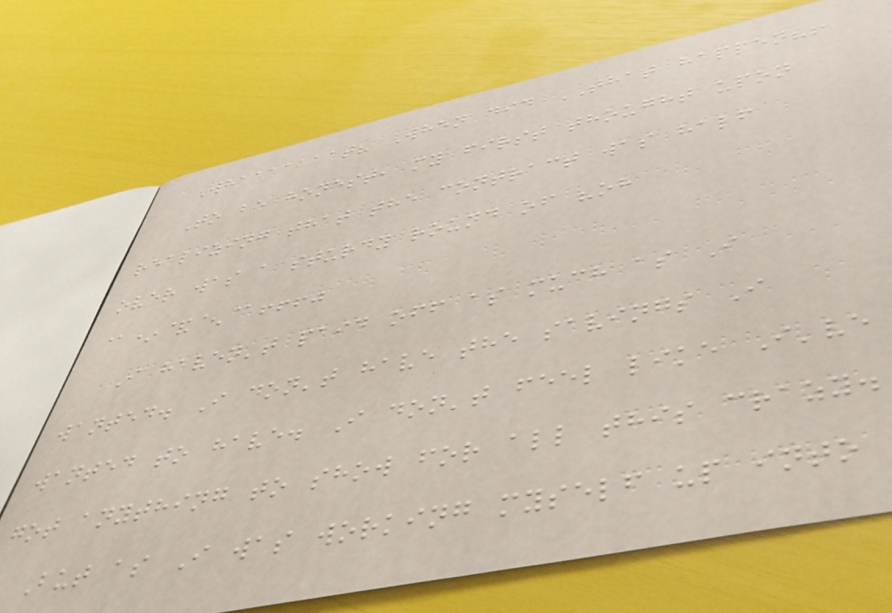Whaaaaaaat? When did THAT happen?!
To be honest, my first thought upon
realizing that the contract was half
over was a sturdy round of "oh
@*&^@!!!"
I haven't paid off as much as I
wanted. I don't have the savings I
wanted to have. I don't feel like I've
got anything to show for all this crazy.
But as I was working myself up into
